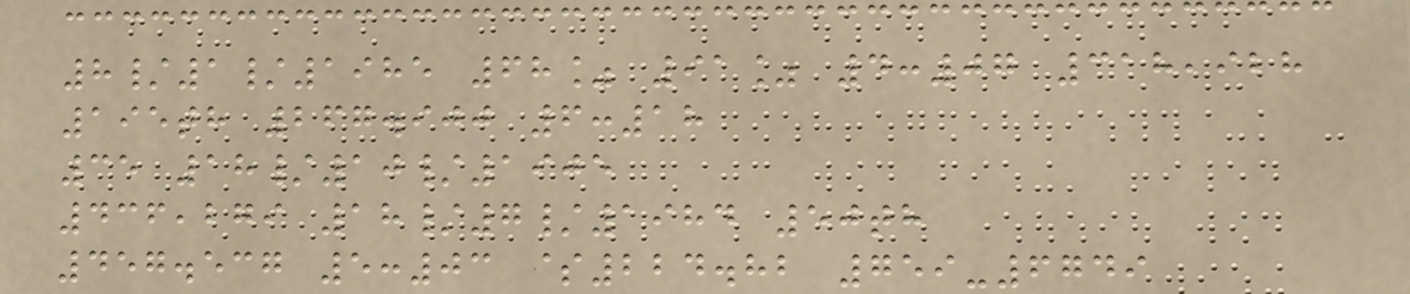8/1/1985 68% 91% 4:07 318,928
195th 267.900 6:18
35 18/10/1905
436,279 18/7/1984 50th
457.537 5:03 $224.82 759-6749
